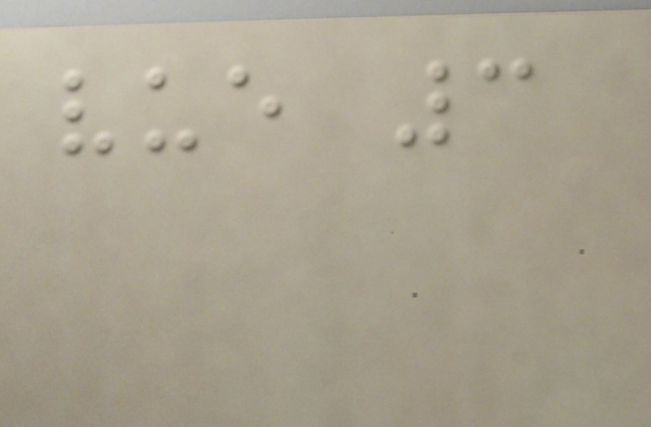vue 3
